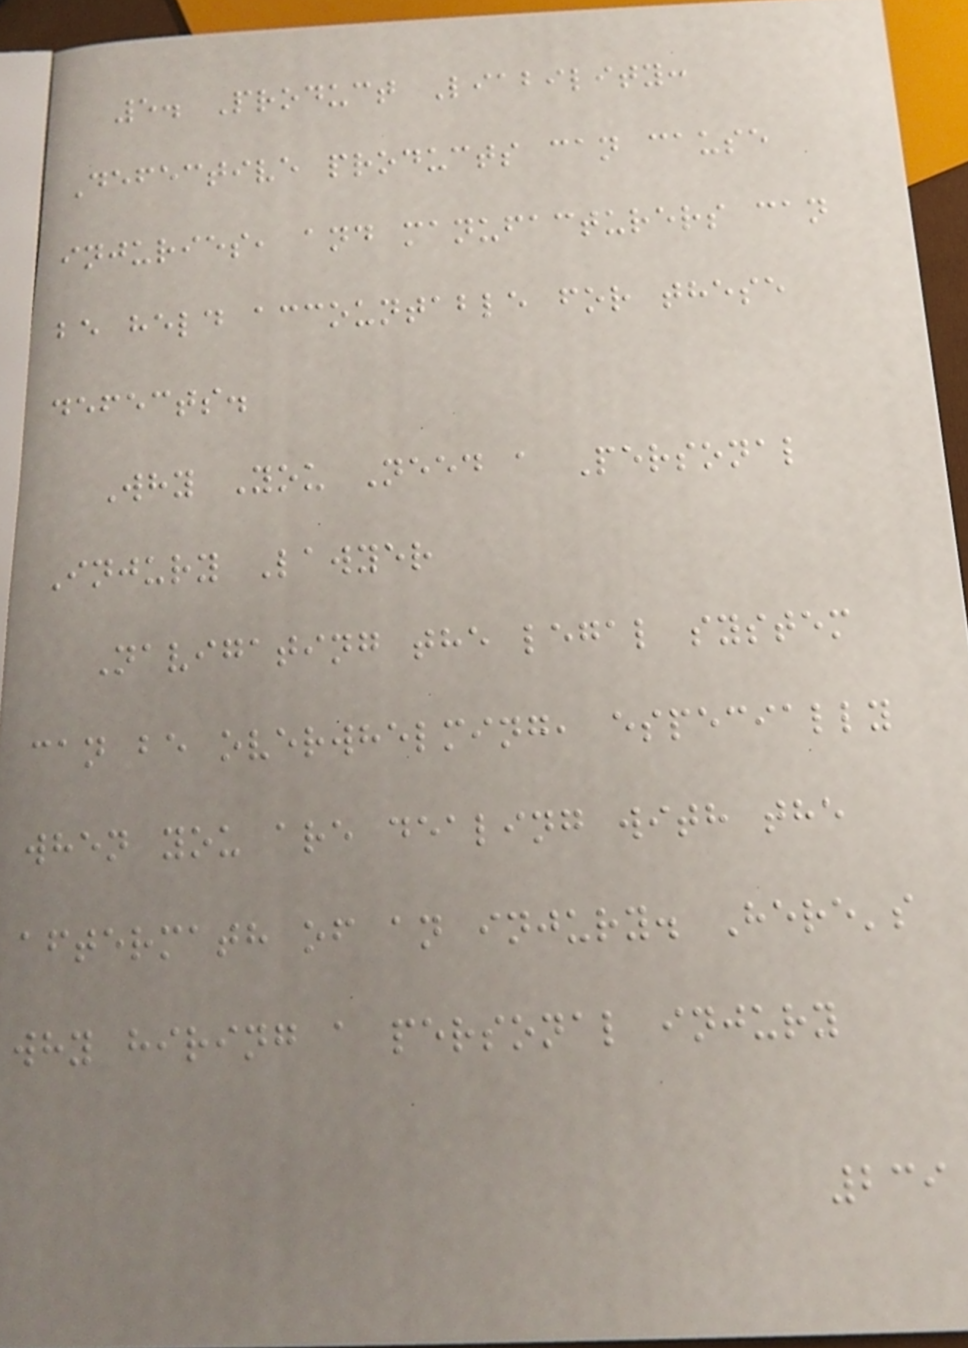5. Product Liability:
Defective products can cause
injuries, and manufacturers can
be held accountable for these
defects.
Why You Need a Personal
Injury Lawyer
Navigating the legal system
can be overwhelming, especially
when you are dealing with the
aftermath of an injury. Here's
why hiring a personal injury
239
